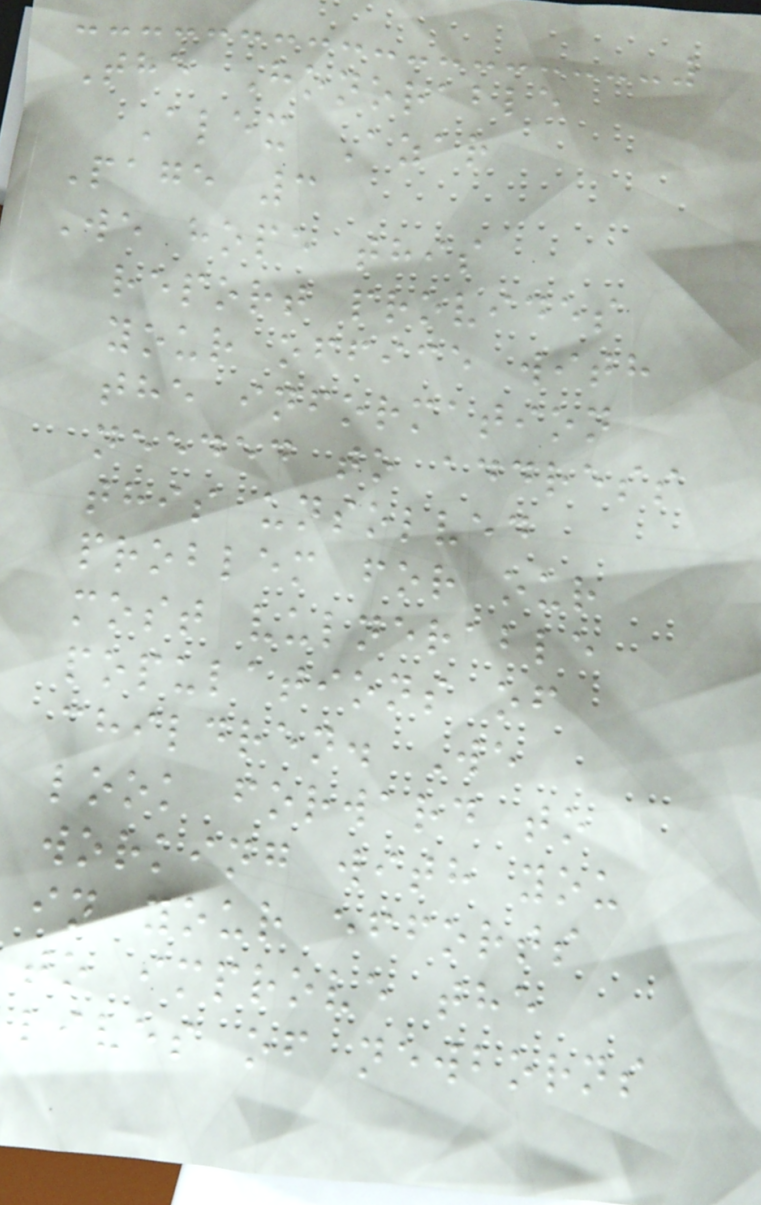The Honorable
Alex Azar
Page 3
We hope this
report provides
your office with
the information
needed to address
this unsolved
problem for our
most vulnerable
populations of
children. We
look forward to
working with you
in your efforts
to improve the
lives of newborns
